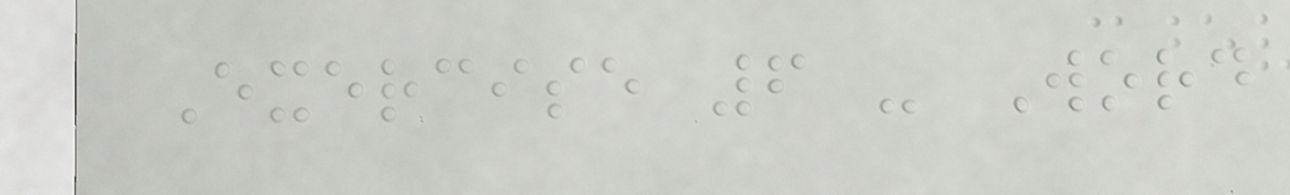Exercise 6 - Word
